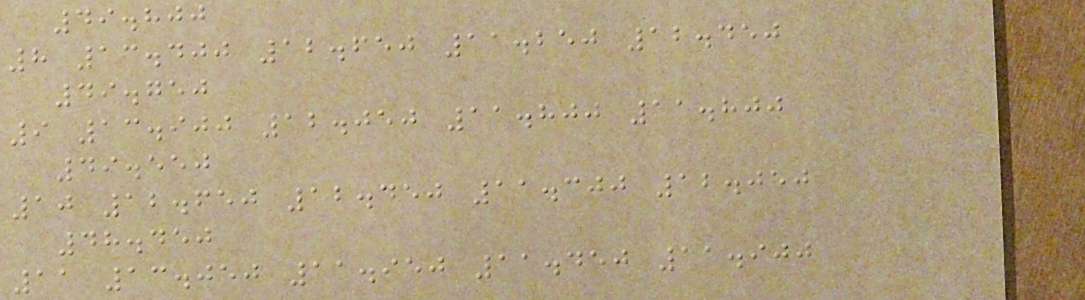49.800
8 13.400 12.650 11.250 12.450
49.750
9 13.900 12.050 11.800 11.800
49.550
10 12.650 12.450 11.300 12.050
48.450
11 13.050 11.950 11.450 11.900
